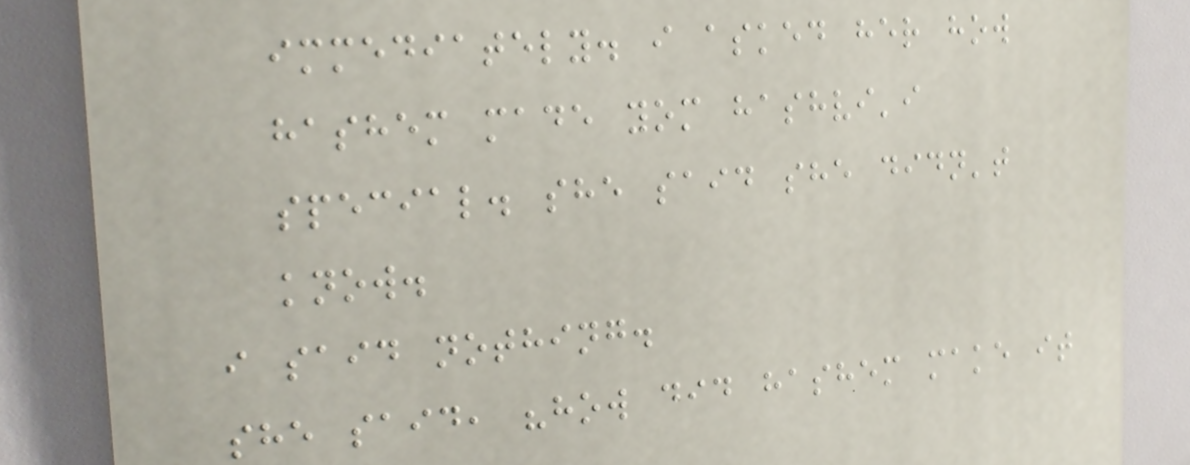immediately. i asked her how
hashem made yom hashvi'i
special. she said she didn't
know.
i said nothing.
she said, "how did hashem make it
